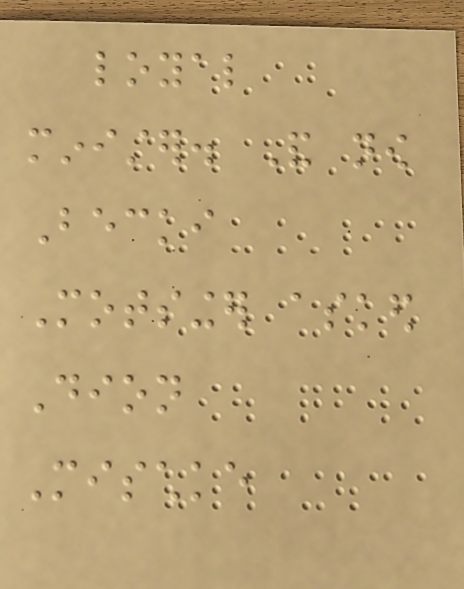loyal
minister. And now
Becki
Motsinger asked
Dion
Mischke
